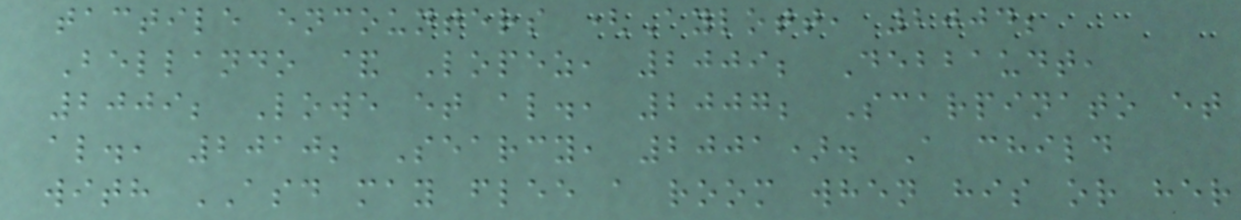tactile encounters (Aylott, 2004;
Bellando & Lopez, 2009; Debbaudt,
2009; Lowe et al., 2007; Scarpinato et
al., 2010; Searcy, 2001). A child
with ASD may flee a room when his or her
